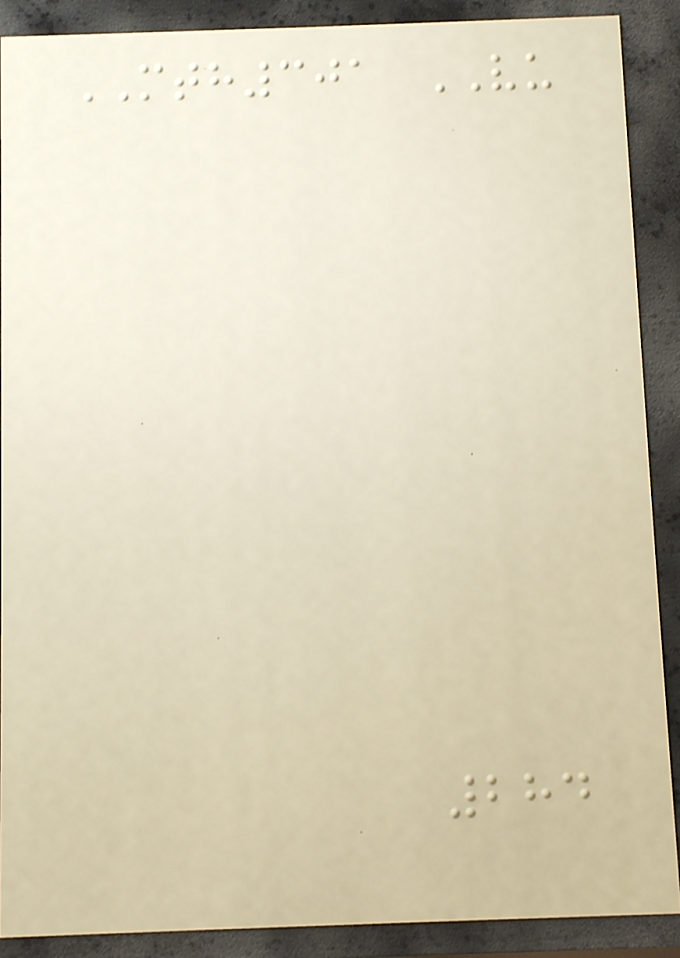MTH301 VU
284
